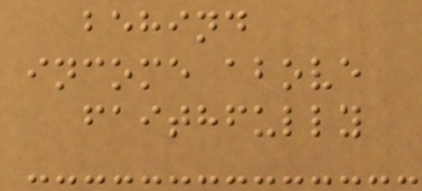behind
income above
faithfully
